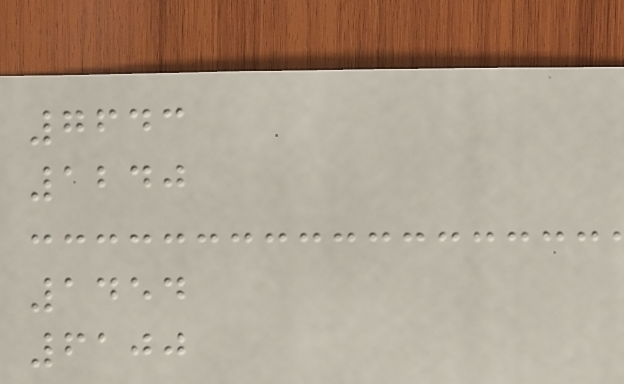7643
1240
1454
6100
